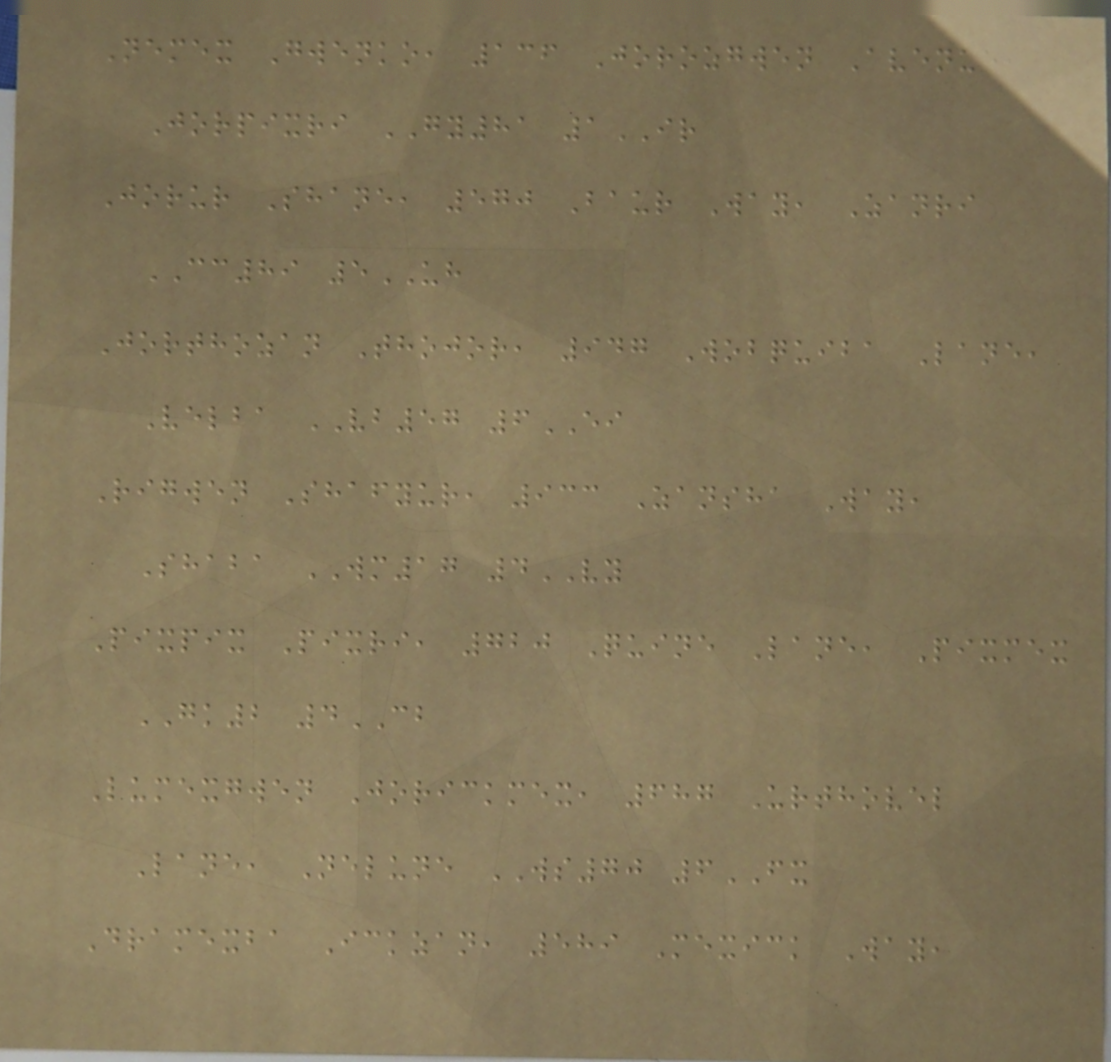Nemex Gwenko, 136 Jorozgwen Avenue,
Jorpixri GY81 1IR
Jorur Shane, 570 Baur Way, Zanri
CC89 5UH
Jorthozan Thojor, 947 Wobquiba Lane,
Velba VB57 6EI
Rigwen Shafyur, 933 Zansha Way,
Shaba WM17 4VY
Pixpix Pixri, 720 Quine Lane, Pixmex
GK2 4CB
Lumexgwen Jorickmex, 687 Urthovel
Lane, Nelune WS70 6FX
Dramexba Ickzan, 589 Mexick Way,
